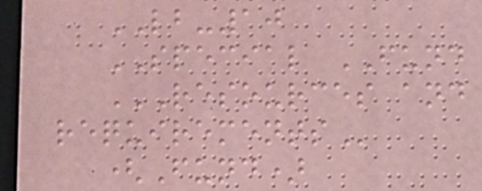LB-10
SPECIAL FUND
RESOURCES AND
REQUIREMENTS
(Fund)
